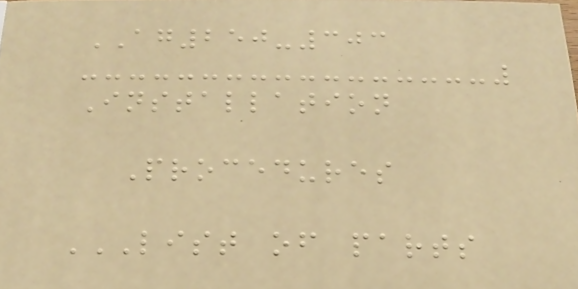AG250-303
Installation
Procedures
LIST OF PARTS
